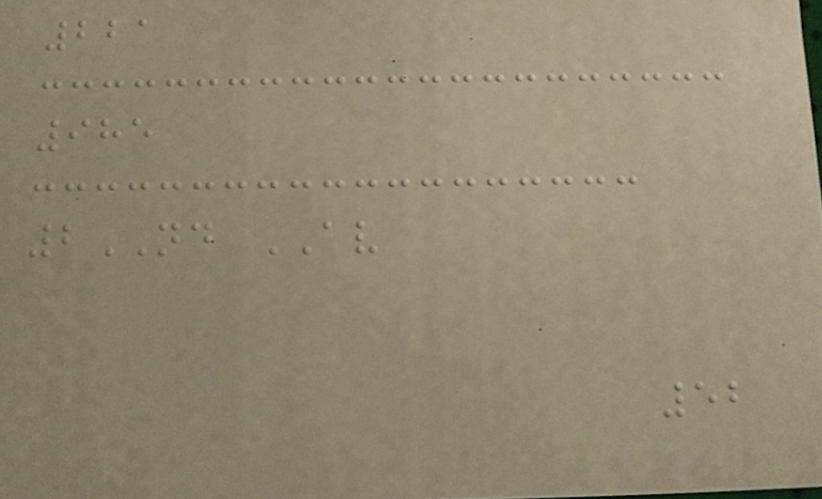221
985
2ND AV
52
